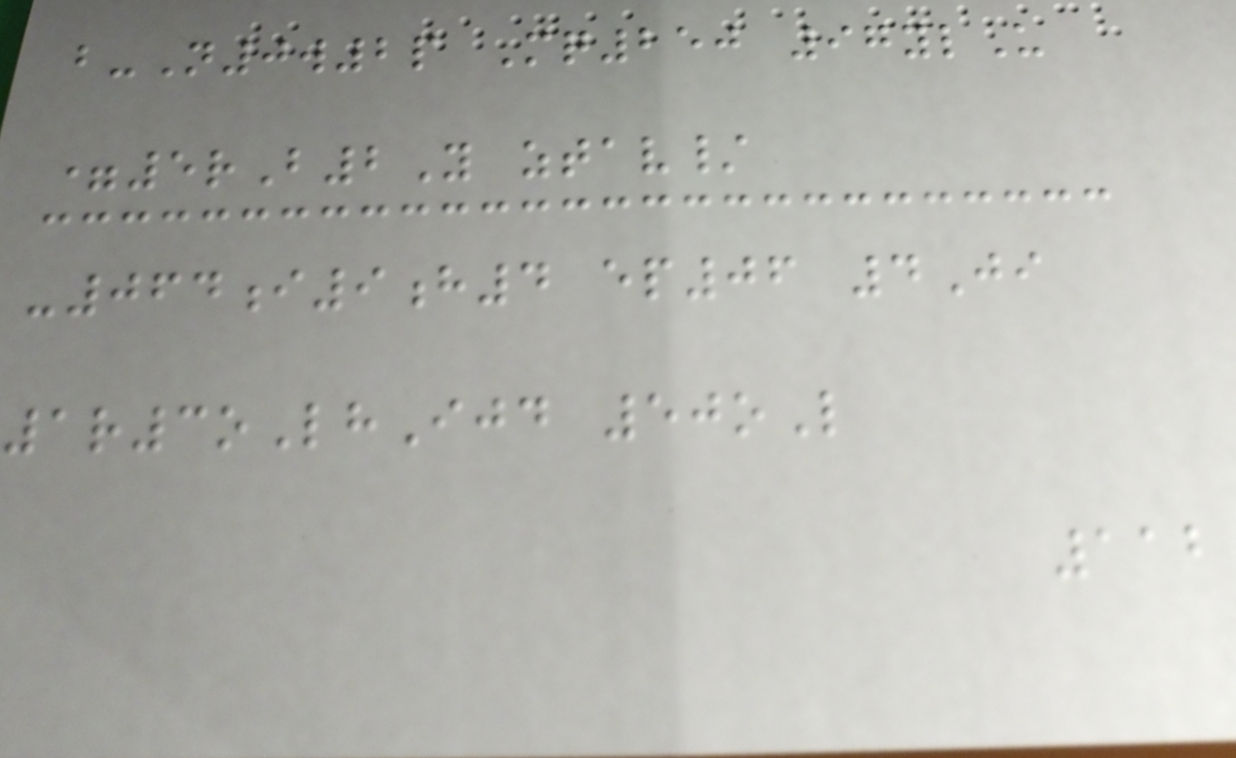b-N0w2p Mq250 97ylU
=5rB2Y ztav/
-064i9h4 ep06 4Ji
1r3oLhIjd 50oL
112
